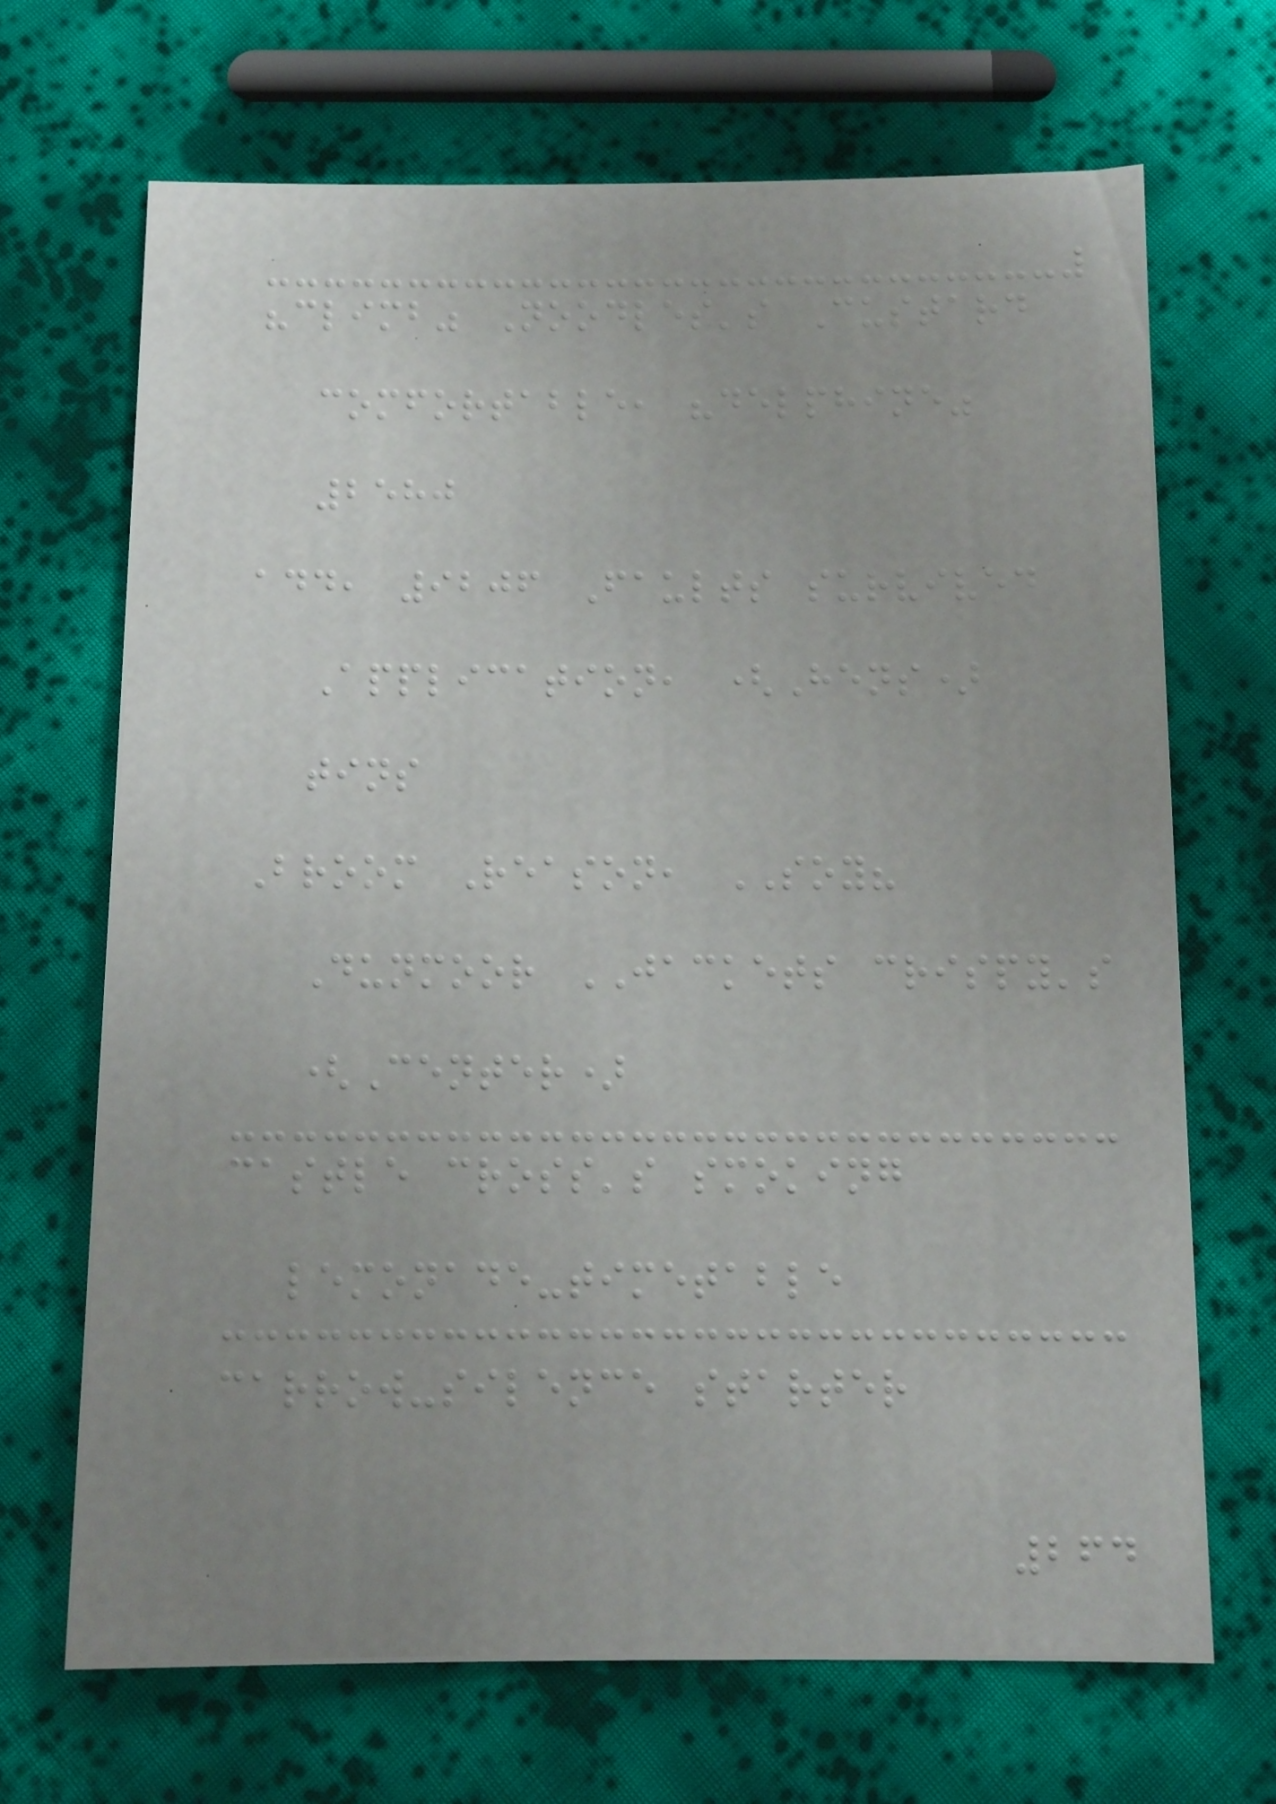"climb" Noodles's Custard
comfortable, "delphine"
2580
add, 9206 Faults survived
Application, (Hens)
tins
Broom Reason, SOY?
Dunmoor JACKETS crispy's
(Center)
castle cross's smoking
lemonade-timetable
carrow-silence starter
264
